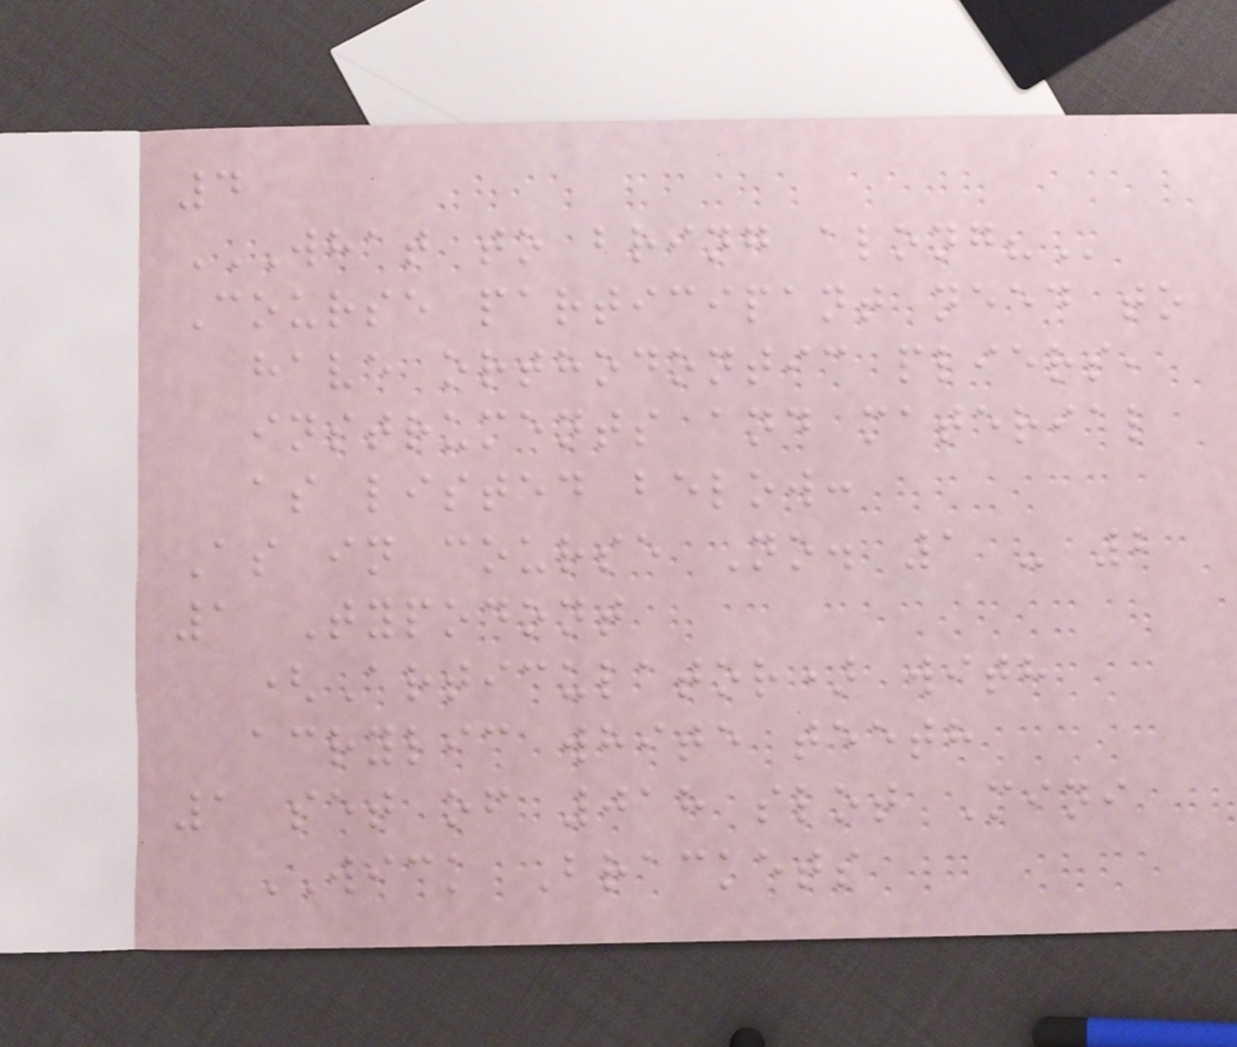4
WHAT TO BRING ALONG?
Course participant need to
have orthodontic pliers,
instruments and material
as listed below:
As in course No. 1 - 2
1 Typodont
(Articulator) with
acrylic white teeth
1 set of 018 slot Mini
WICK Brackets
